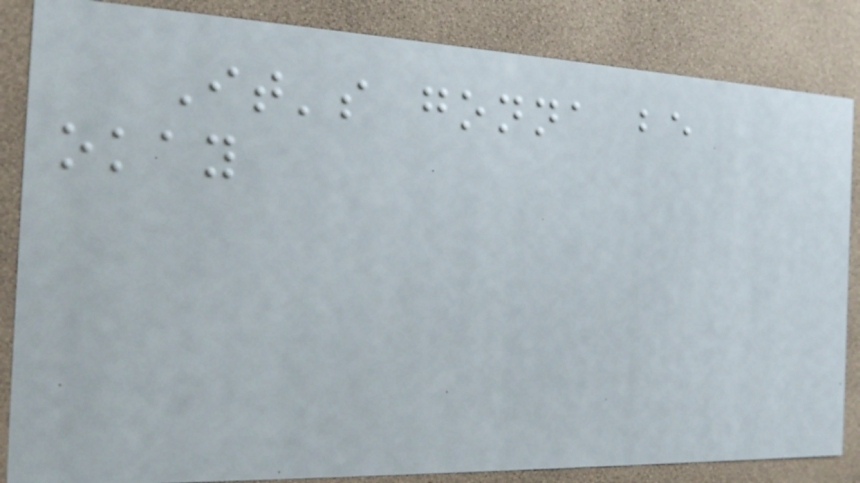It's gonna be
okay
